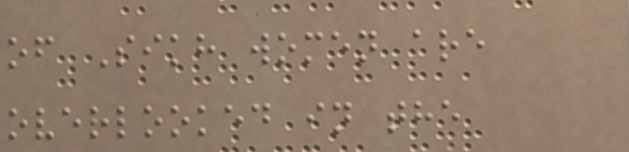of Sikh women are
overlooked in the
